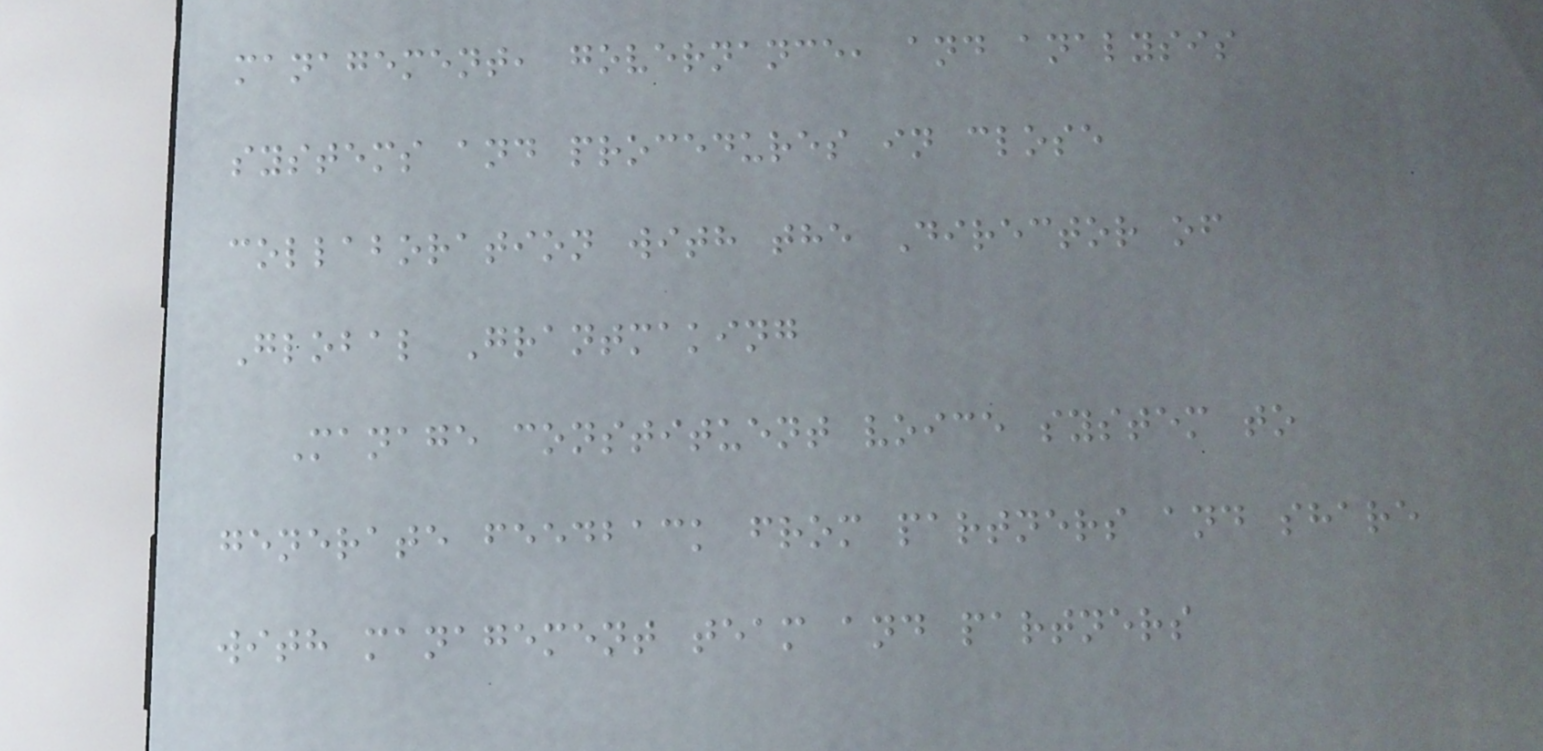management, governance, and analysis
systems and procedures in close
collaboration with the Director of
Global Grantmaking
Manage constituent voice system to
generate feedback from partners and share
with management team and partners
